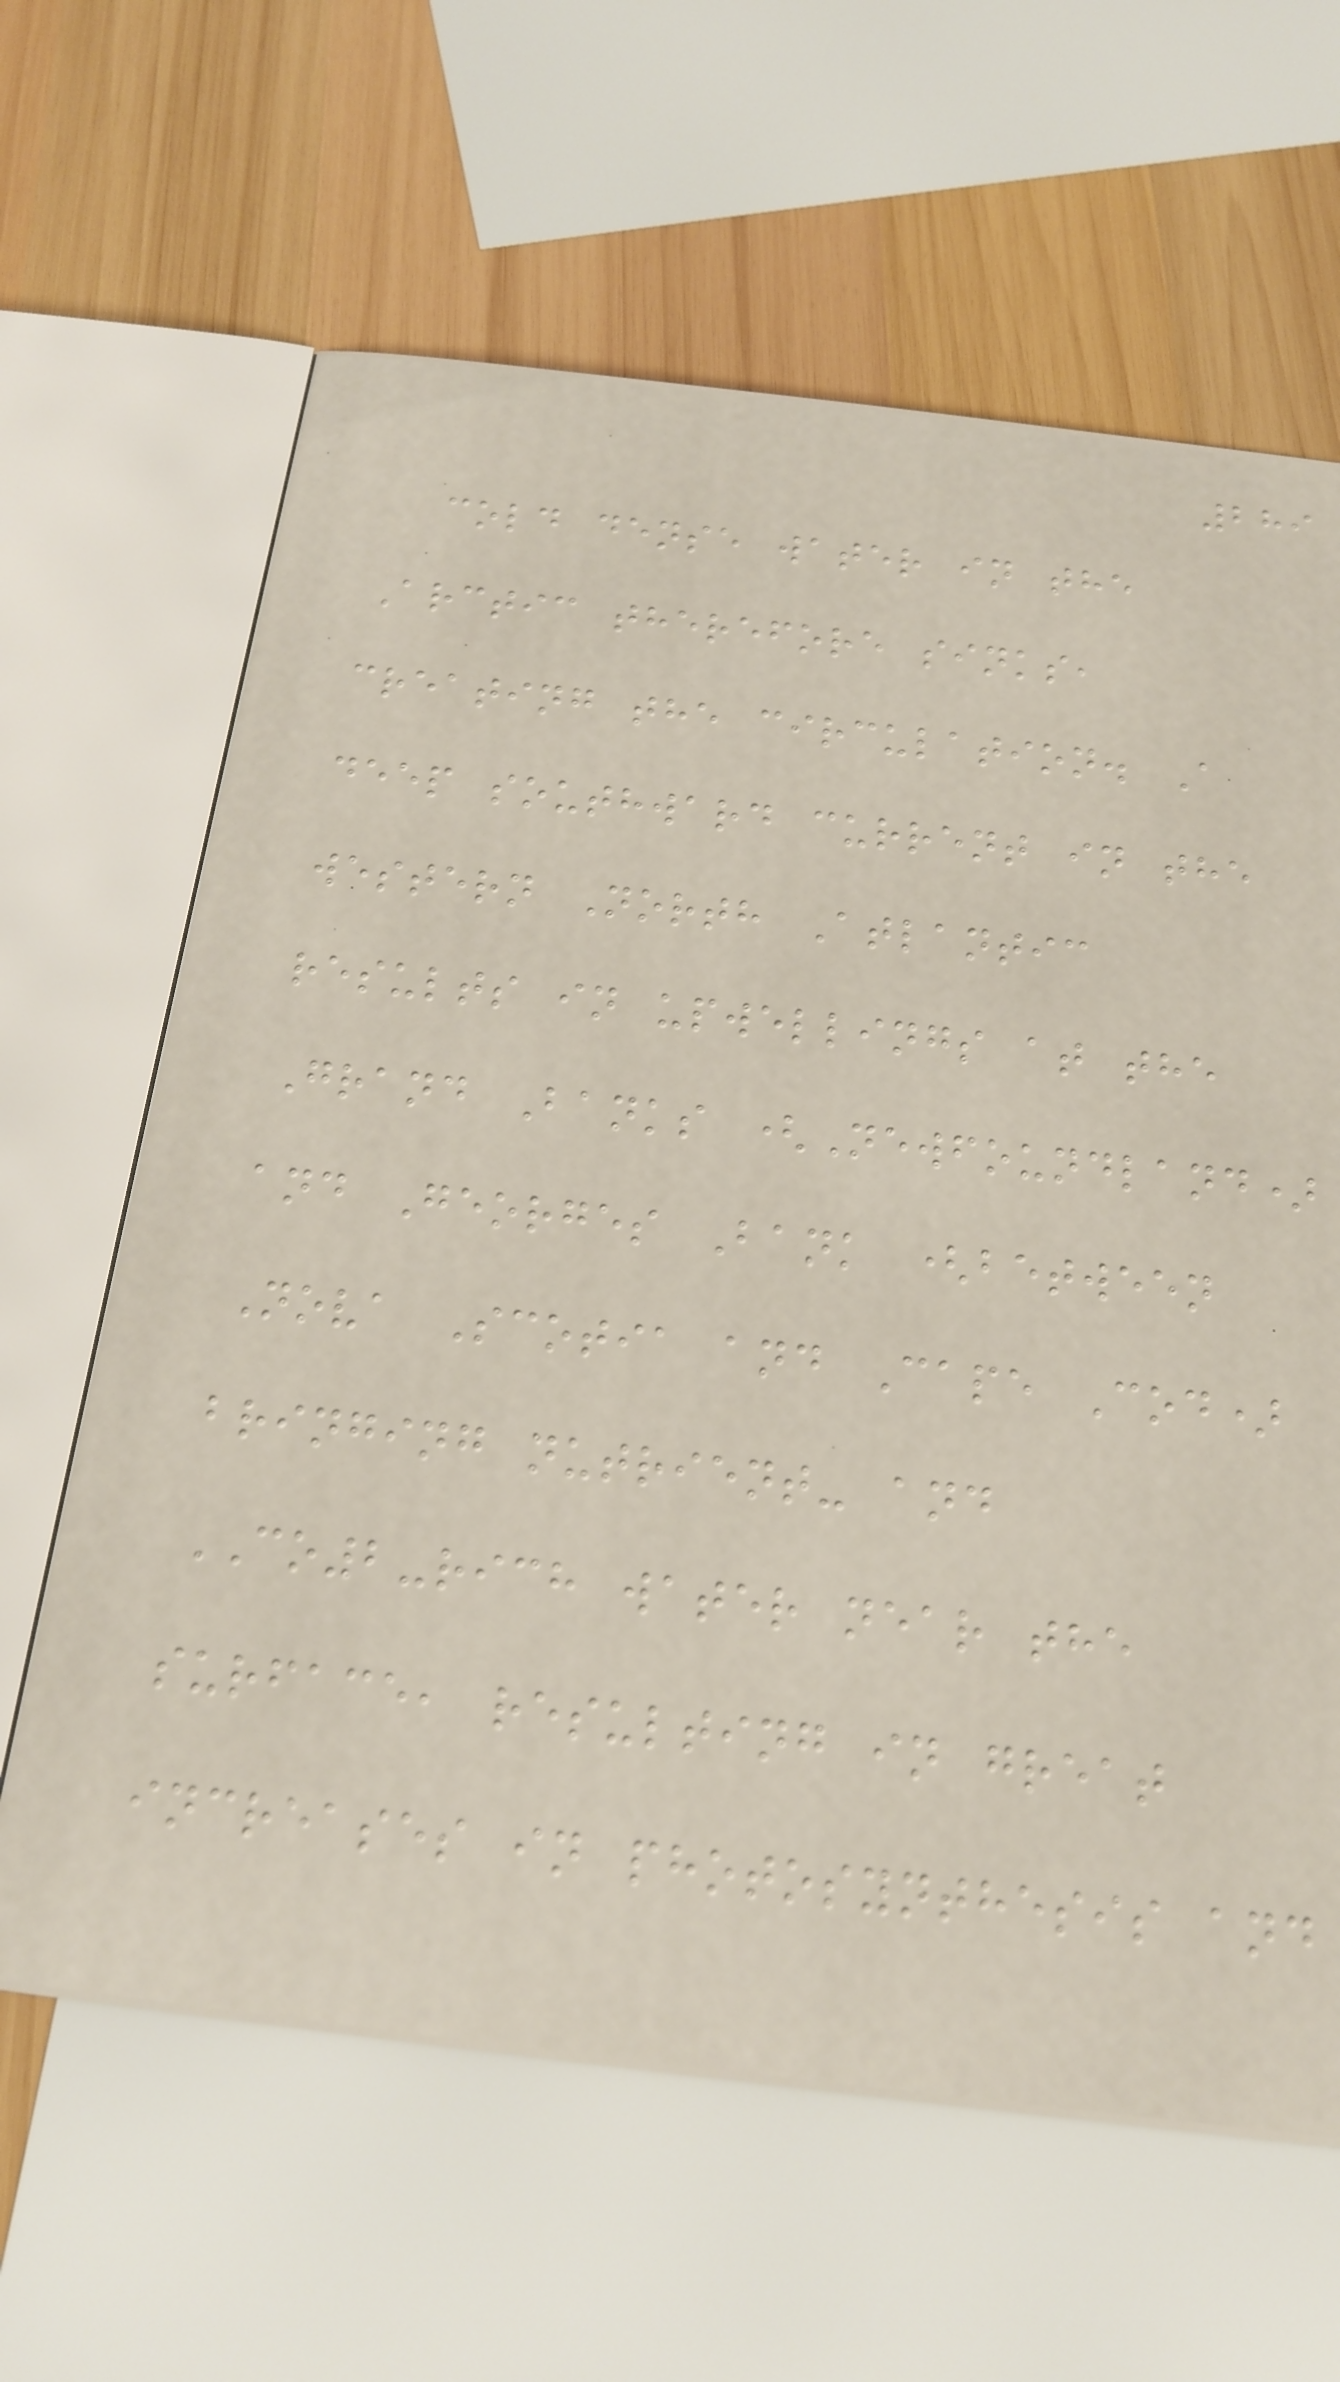289
cold dense water in the
Arctic therefore sinks,
creating the circulation. A
deep southward current in the
western North Atlantic
results in upwellings at the
Grand Banks (Newfoundland)
and Georges Bank (between
Nova Scotia and Cape Cod)
bringing nutrient- and
CO2-rich water near the
surface, resulting in great
increases in photosynthesis and
